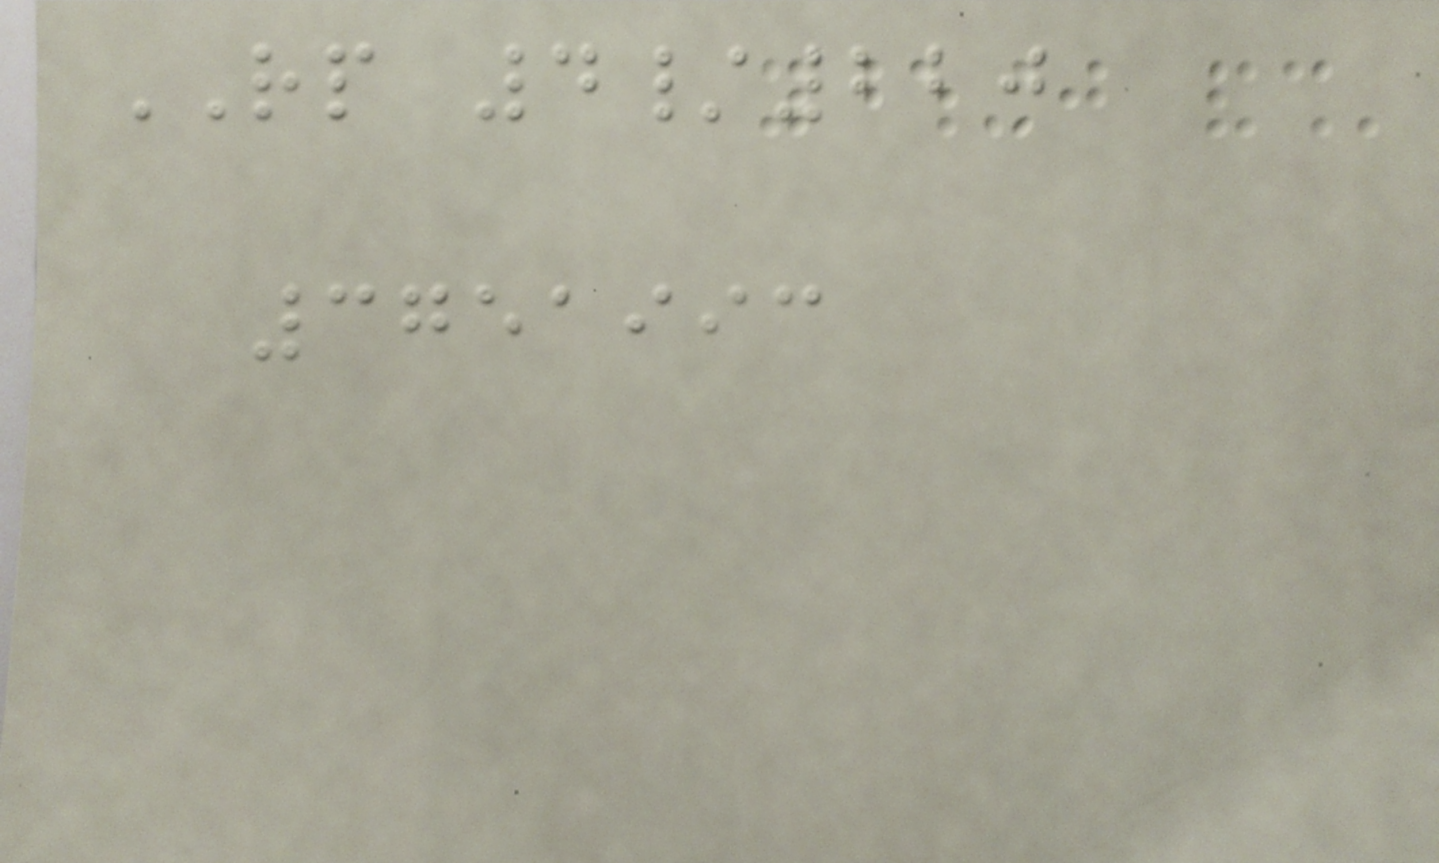RP 4/220
3751993
